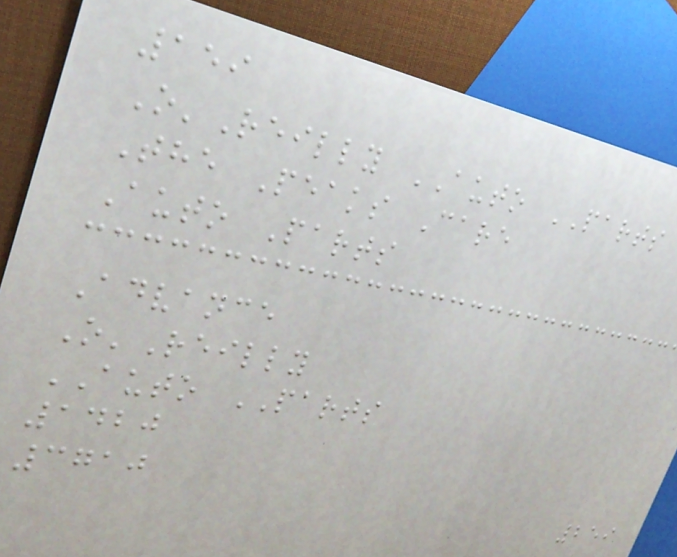159
O'Reilly AUTO PARTS
The Peaks Care
Auto Parts
Advance
O'Reilly
AUTO PARTS
1420
3710
259
